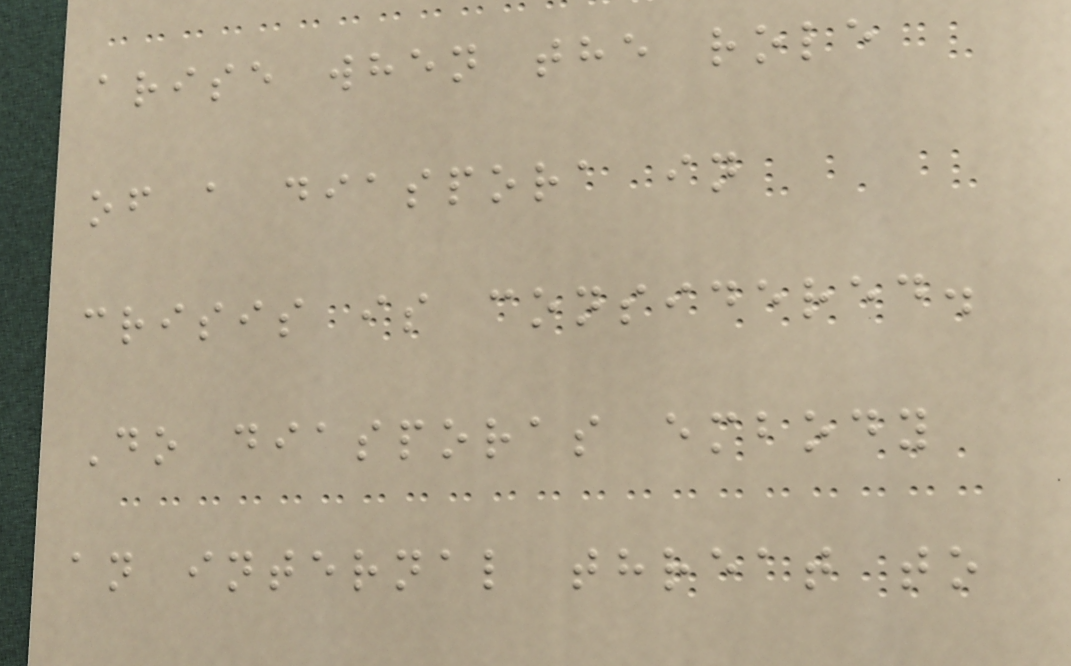arise when the role
of a diaspora in
crisis is considered.
Do diasporas embody
an internal threat to
